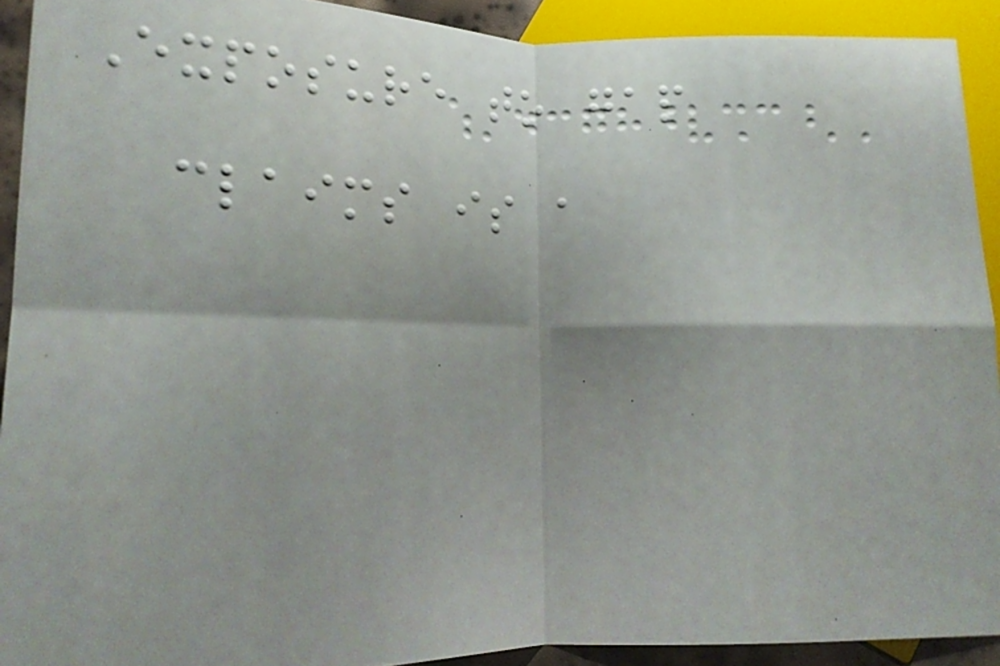Exposure to gap
claims is a
